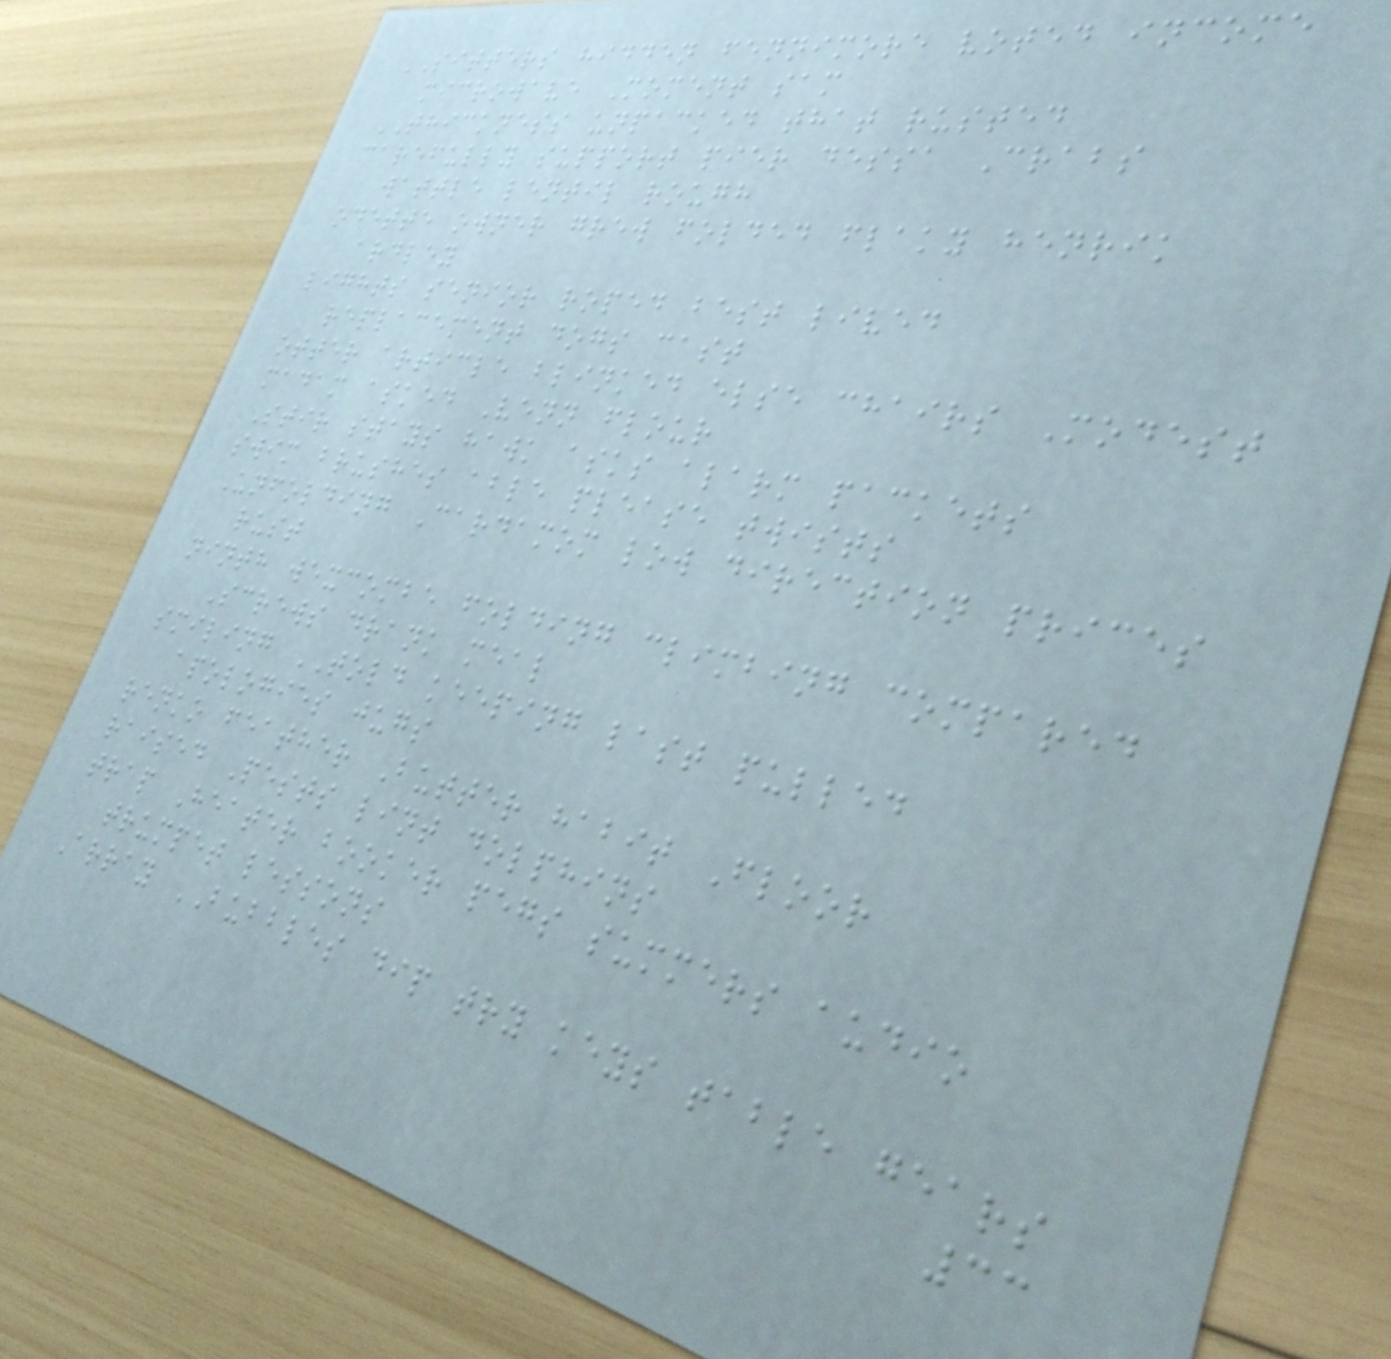SITTERS hidden fennimore voted income
microwave Moment sam
THICKNESS unpacked that rusted
carefully support pier dessa Crabs
wattle lentil rough
odette owner grew folded flaky henrik
ardley
lights senior roped best lived
replacement dogs cast
otter article blinked else chairs Modest
madam asked Venn flour
Stir stays hawk asks alarm packets
swim brushes able please twists
Unfolding Cardamom low direction prices
rust
ninth wexcombe folding climbing compared
Screws drank meal
smiling TOLD keeping last pulled
apologies jugs
renko feather Butter habit Floor
raised Pests lint dolphins
trap Heater booker pegs summers audio
trumpet lessons
Array BUBBLES dip try keys table gears
33
